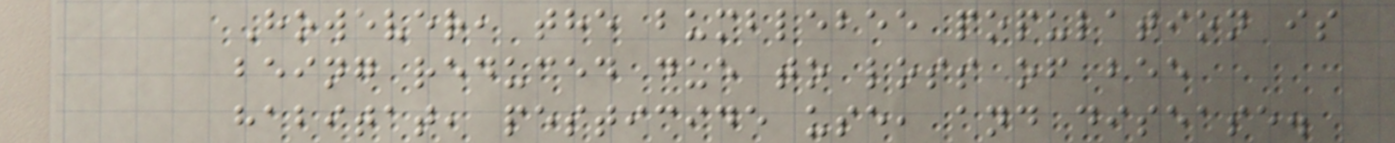However, the bumblebee population is
being reduced due to loss of bee
habitat, pesticide use, and disease.
